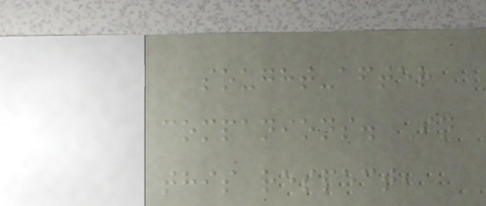sought-after
companions. In
this respect,
